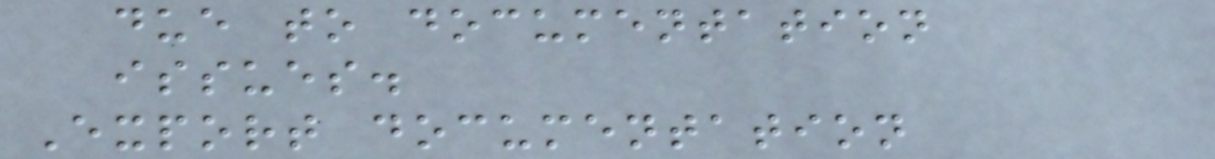due to documentation
issues.
Export documentation
